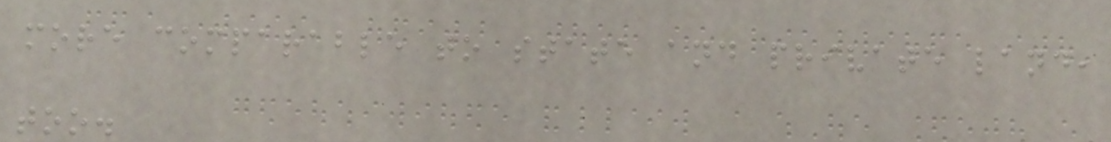more comparable to state and private land,
too.
